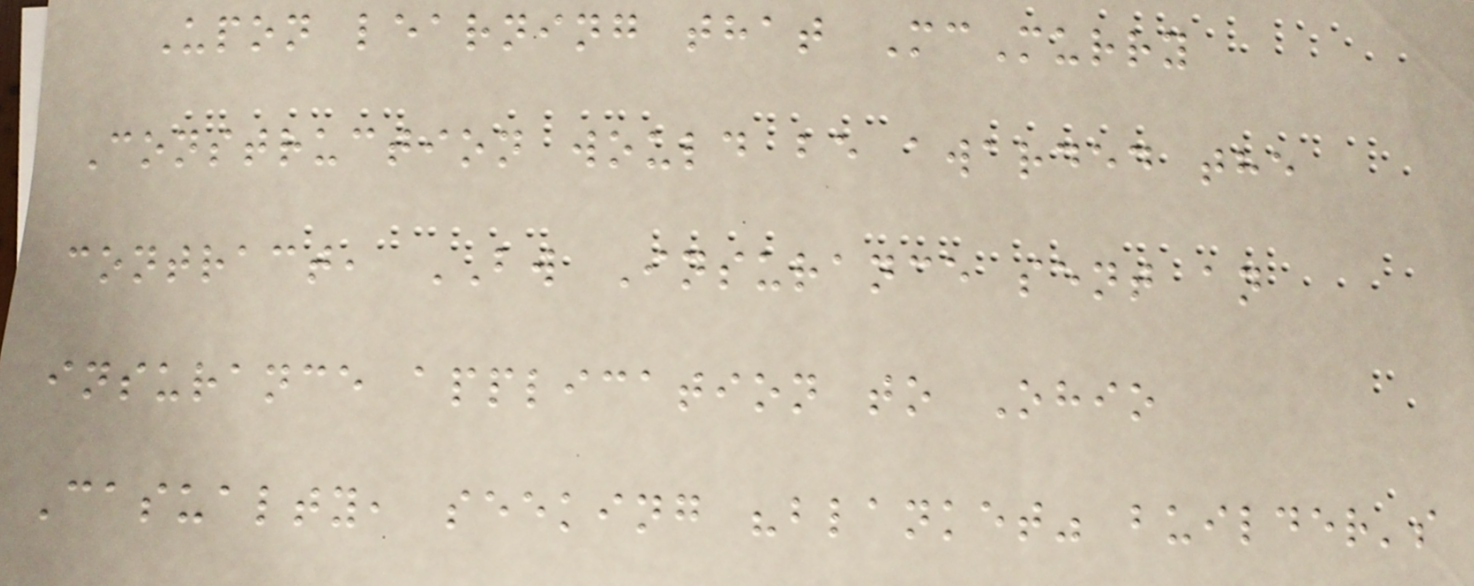Upon learning that McMurry
Construction would be awarded the
contract, BW Insurance sent an
insurance application to Ohio
Casualty, seeking "blanket" builder's
